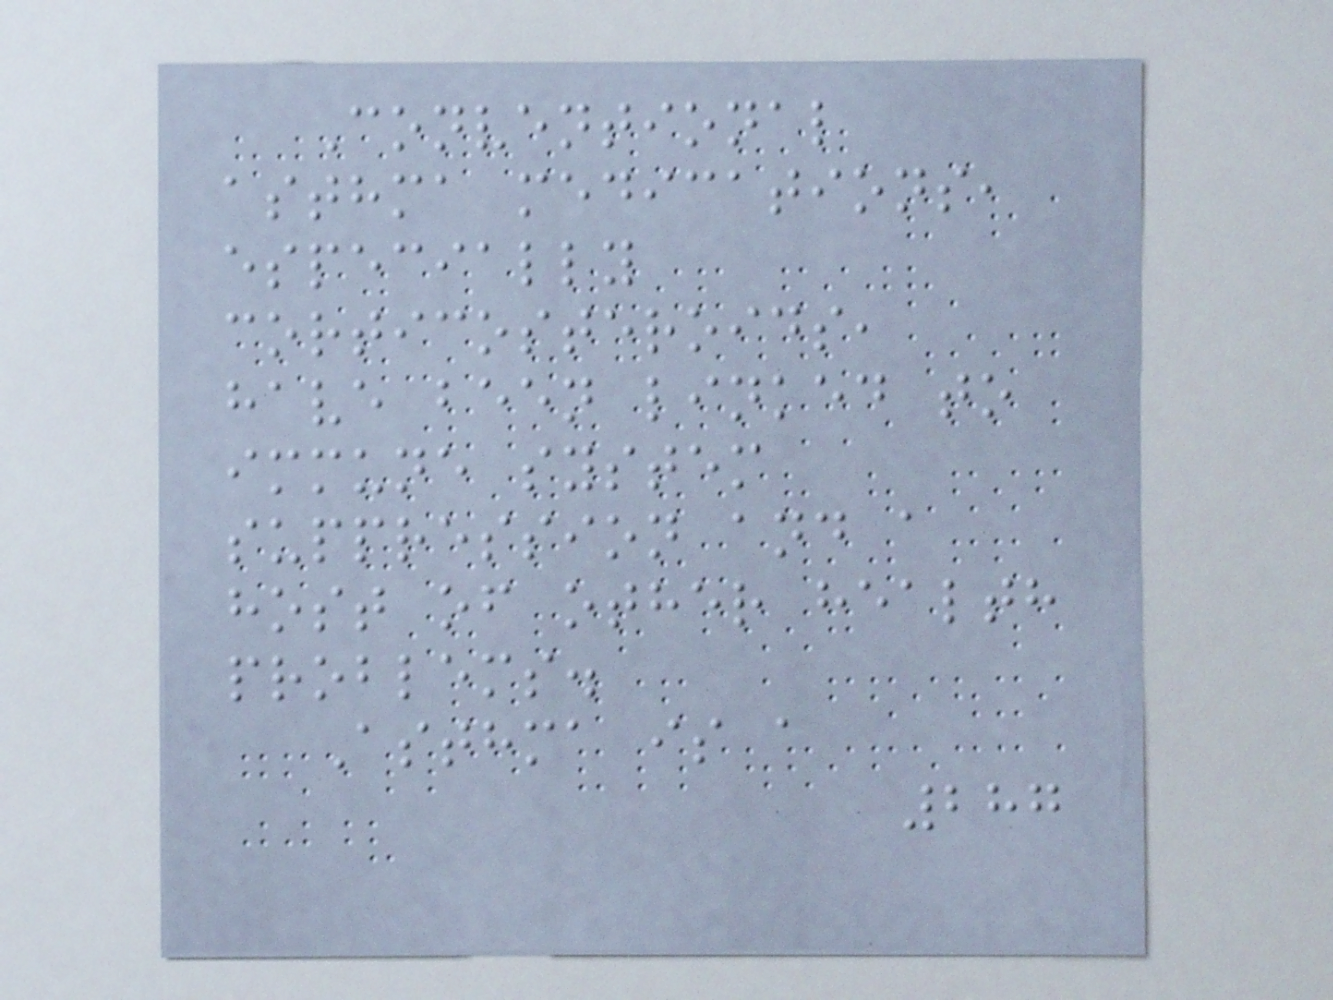Conventional
asthma medications,
especially
corticosteroids,
have been linked to
immune system
suppression and a
host of other health
problems.
Asthma is a
287
